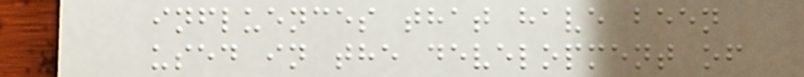influences that have been
used in the development of
